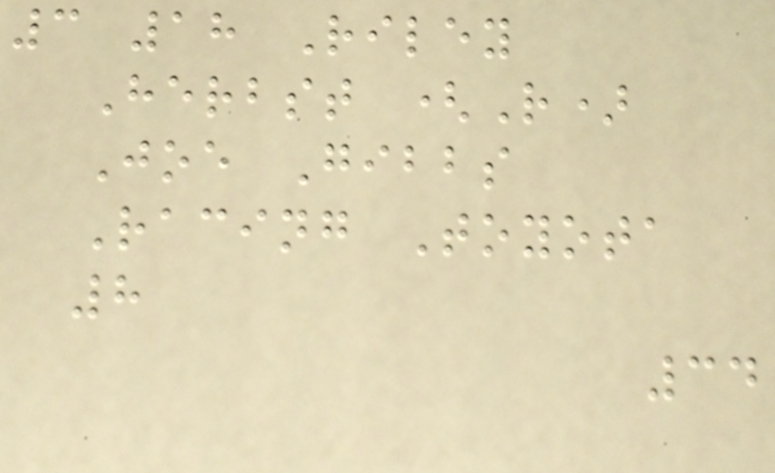3 18 Riley
Herbst (R)
Joe Gibbs
Racing Toyota
8
34
